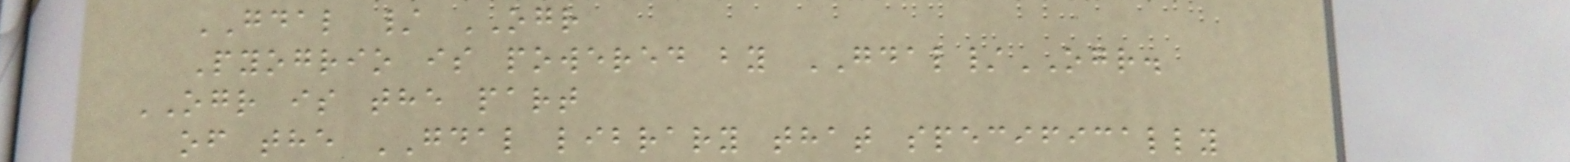GDAL / OGR
Pyogrio is powered by GDAL/OGR.
OGR is the part
of the GDAL library that specifically
